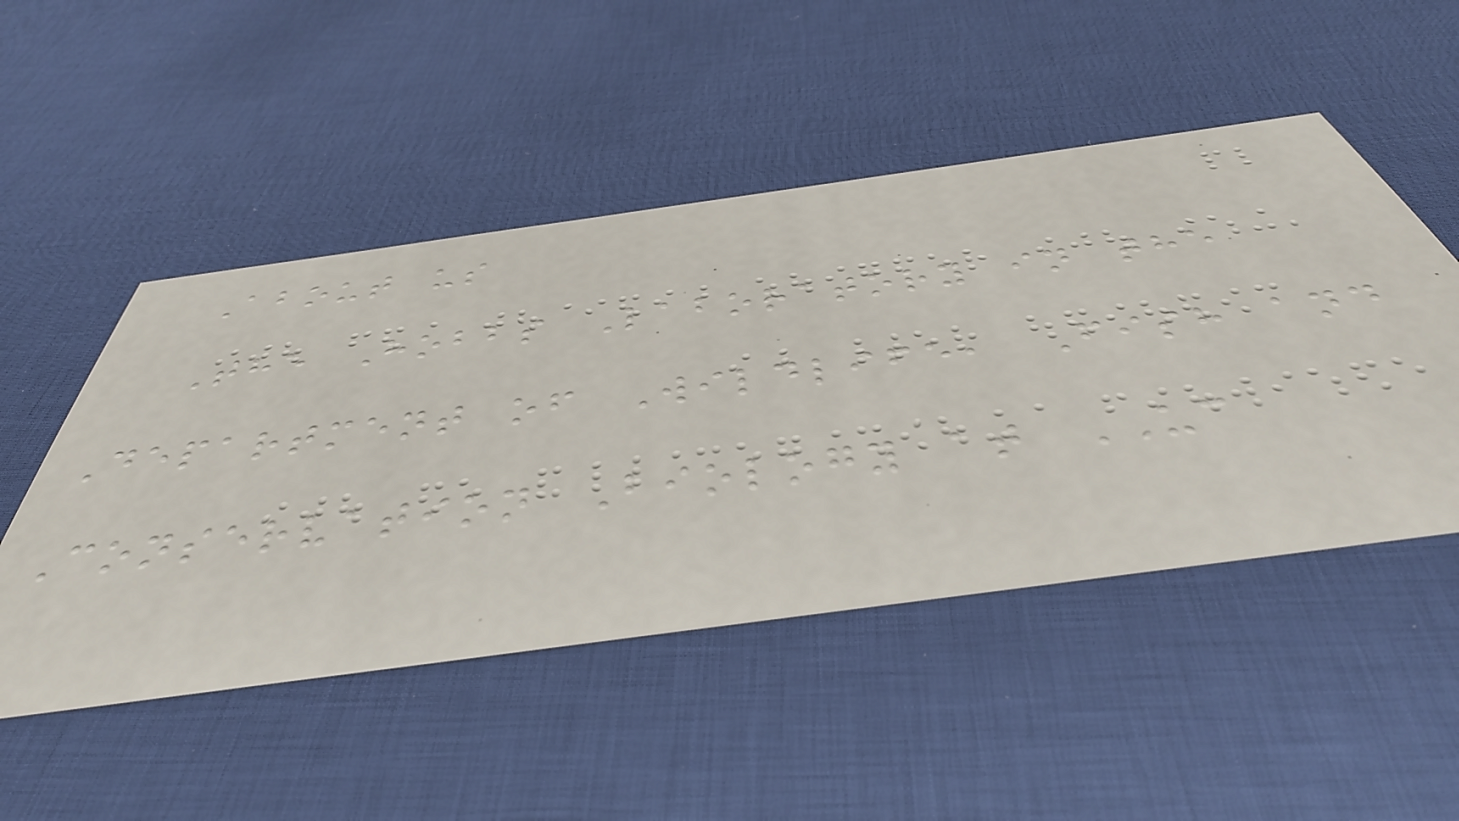About us
The Hobbs Laboratory in the
Department of Wildlife, Fish and
Conservation Biology at UC
